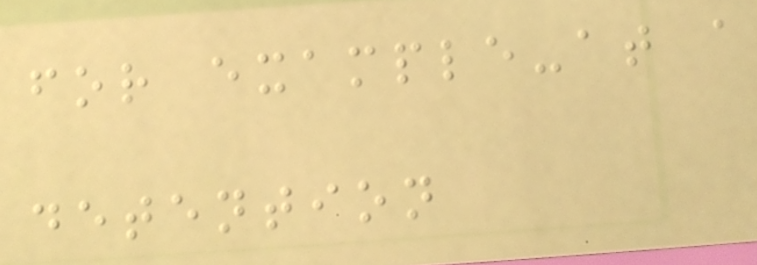for example-at a
detention
